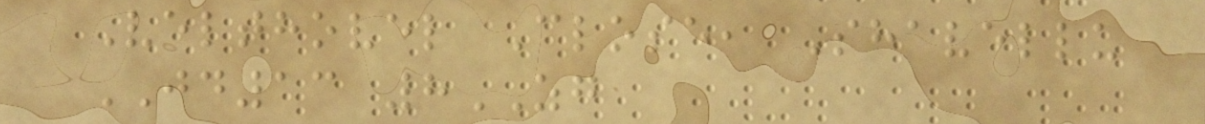Velthovel Close, Shavellu
JD13 8ZG
